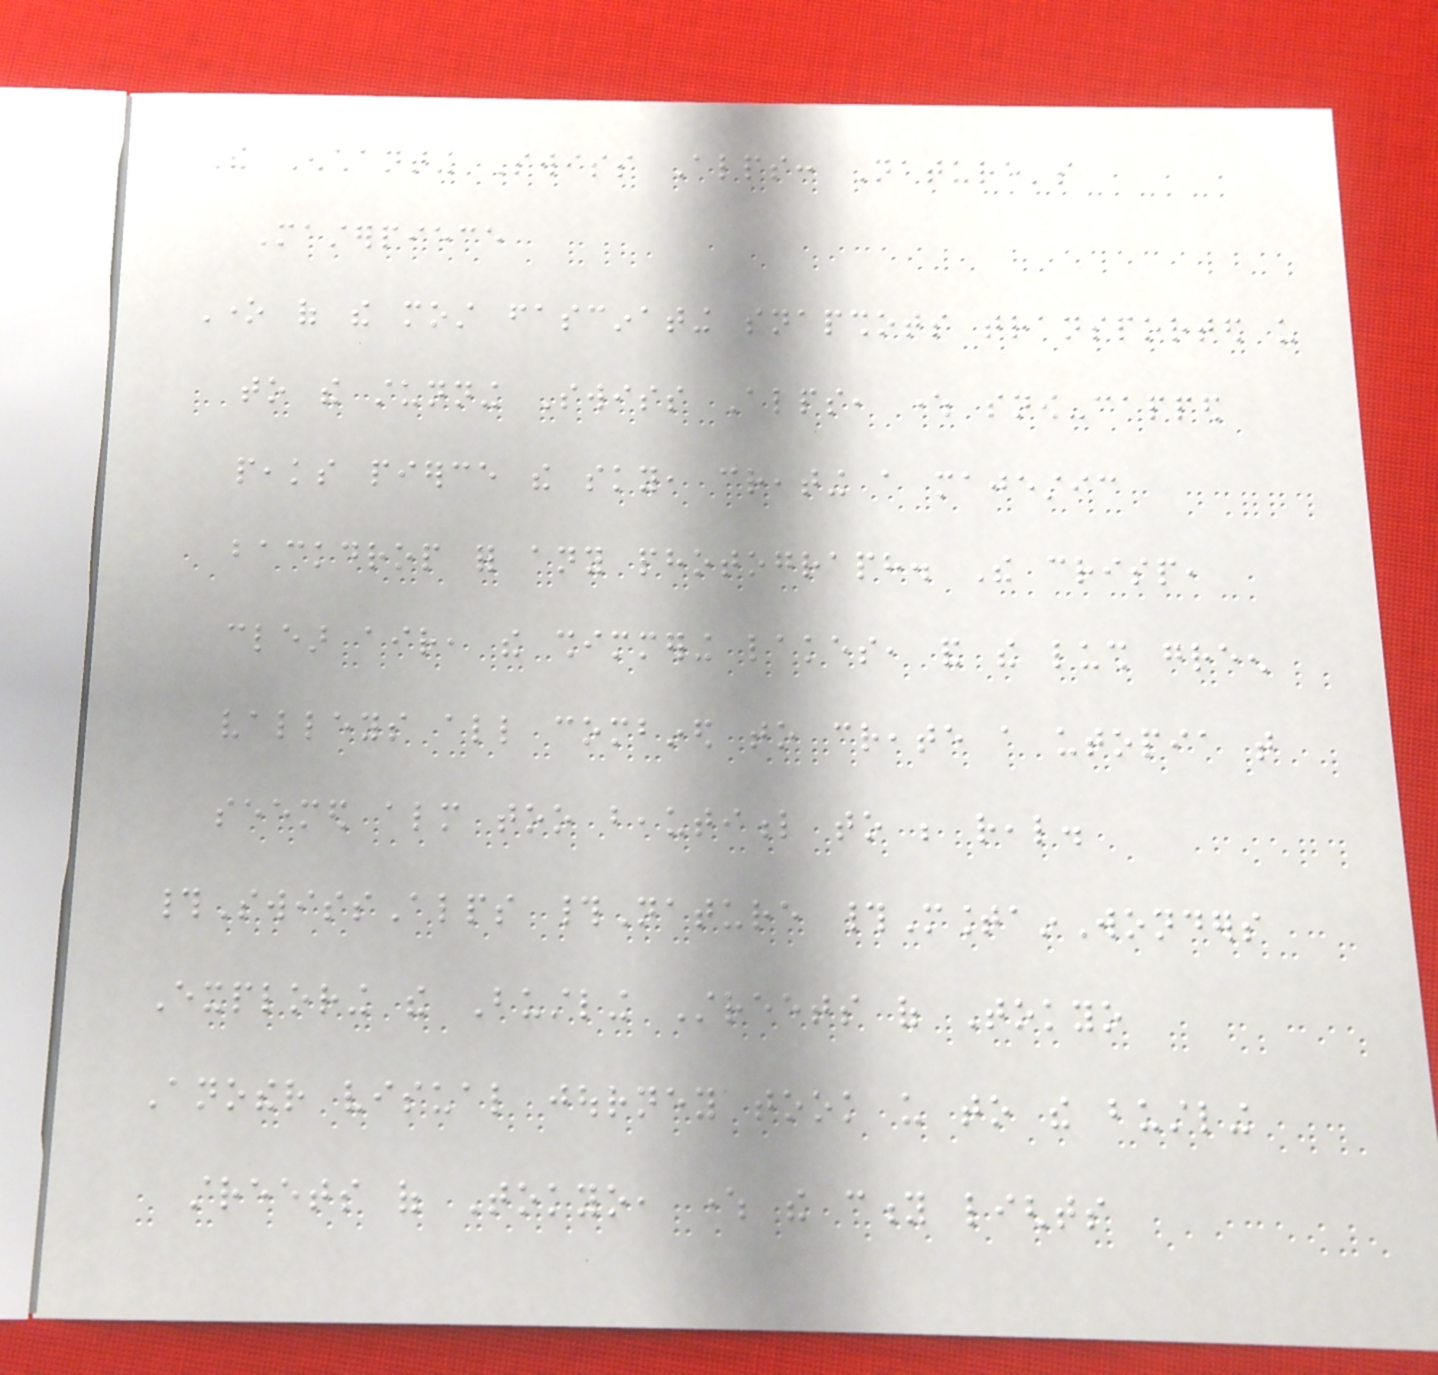The Enchanting Swiss Alps: Nature's
Masterpiece
One of the most fascinating snapshots transported us
to the stunning Swiss Alps, where snow-capped
peaks pierce the sky, creating a majestic
backdrop for any photograph. The crisp,
clear air, the shimmering lakes, and the lush green
valleys all combined to create a utopia that
seemed almost too beautiful to be real.
#SwissAlps #Nature #MountainWonders
Exploring the Bustling Streets of Tokyo
Another visual journey took us to the bustling
streets of Tokyo, where the city lights
